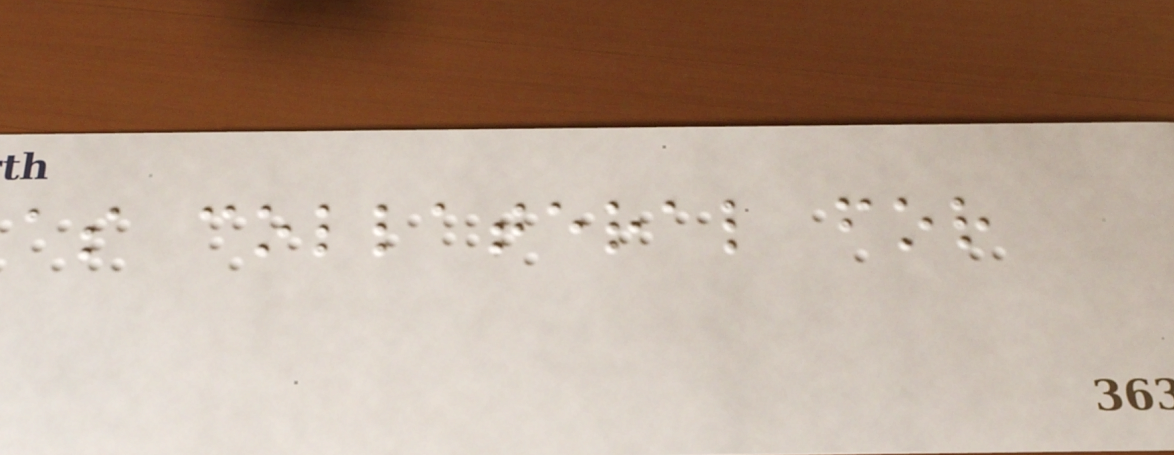as collateral for
